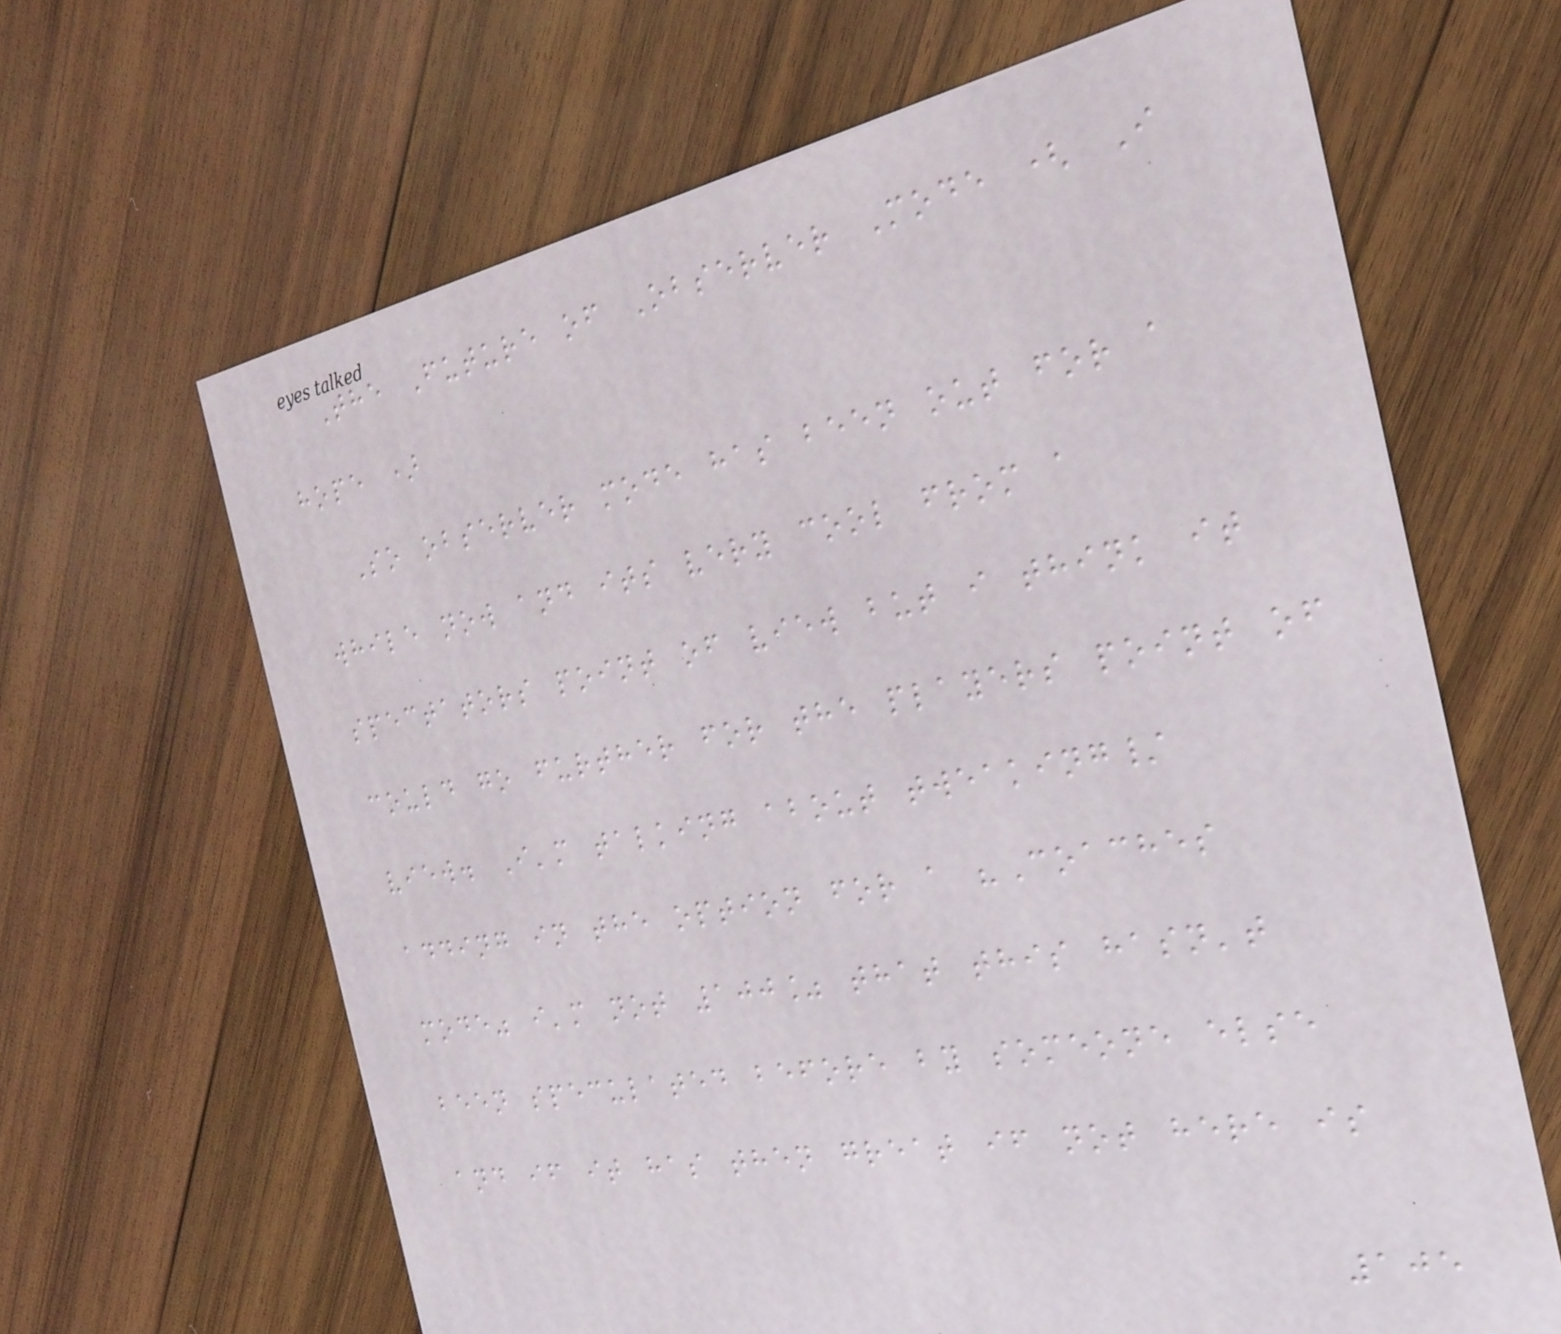The Future of Observer Mode ( I
hope )
So observer mode has been out for a
while now and its very cool from a
spectators point of view but i think it
could go further for the players point of
view. I'm talking about tweaking/
adding in the option for a "Coaches
mode" i'm not 100% that this hasn't
been speculated before by someone else
and if it has then great if not here is
105
